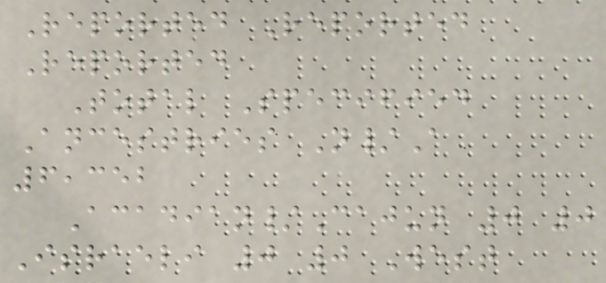Reported Reported
Reported
Total Specified
Ancestries N/A
6,352
Acadian/Cajun 0 0
Israeli 0 0 West
